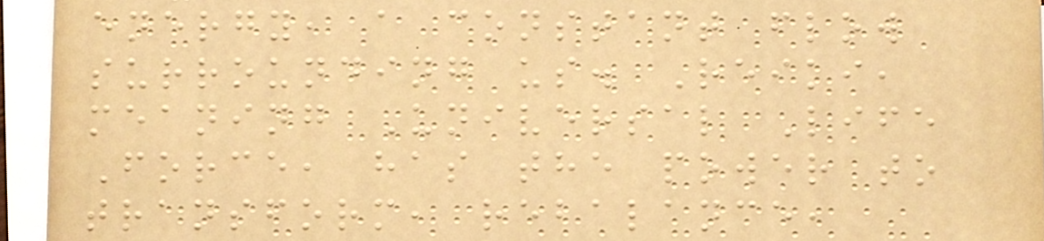energy, a constant flow
surrounding us. Reiki,
meaning Universal Life
Force, has the power to
transform, rebalance,
